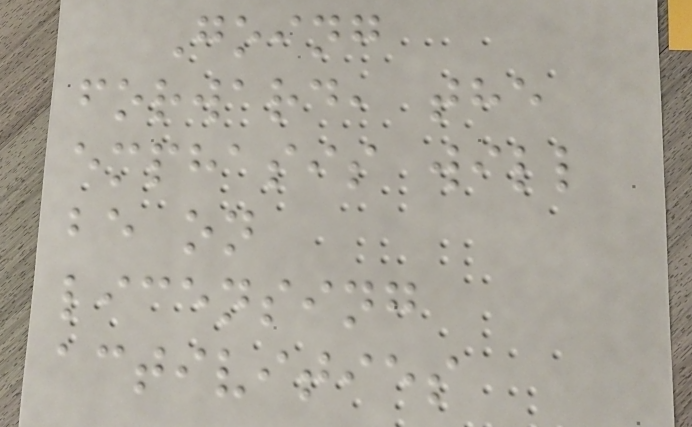Going
forward, the
emphasis will
be on
licensing
activities
